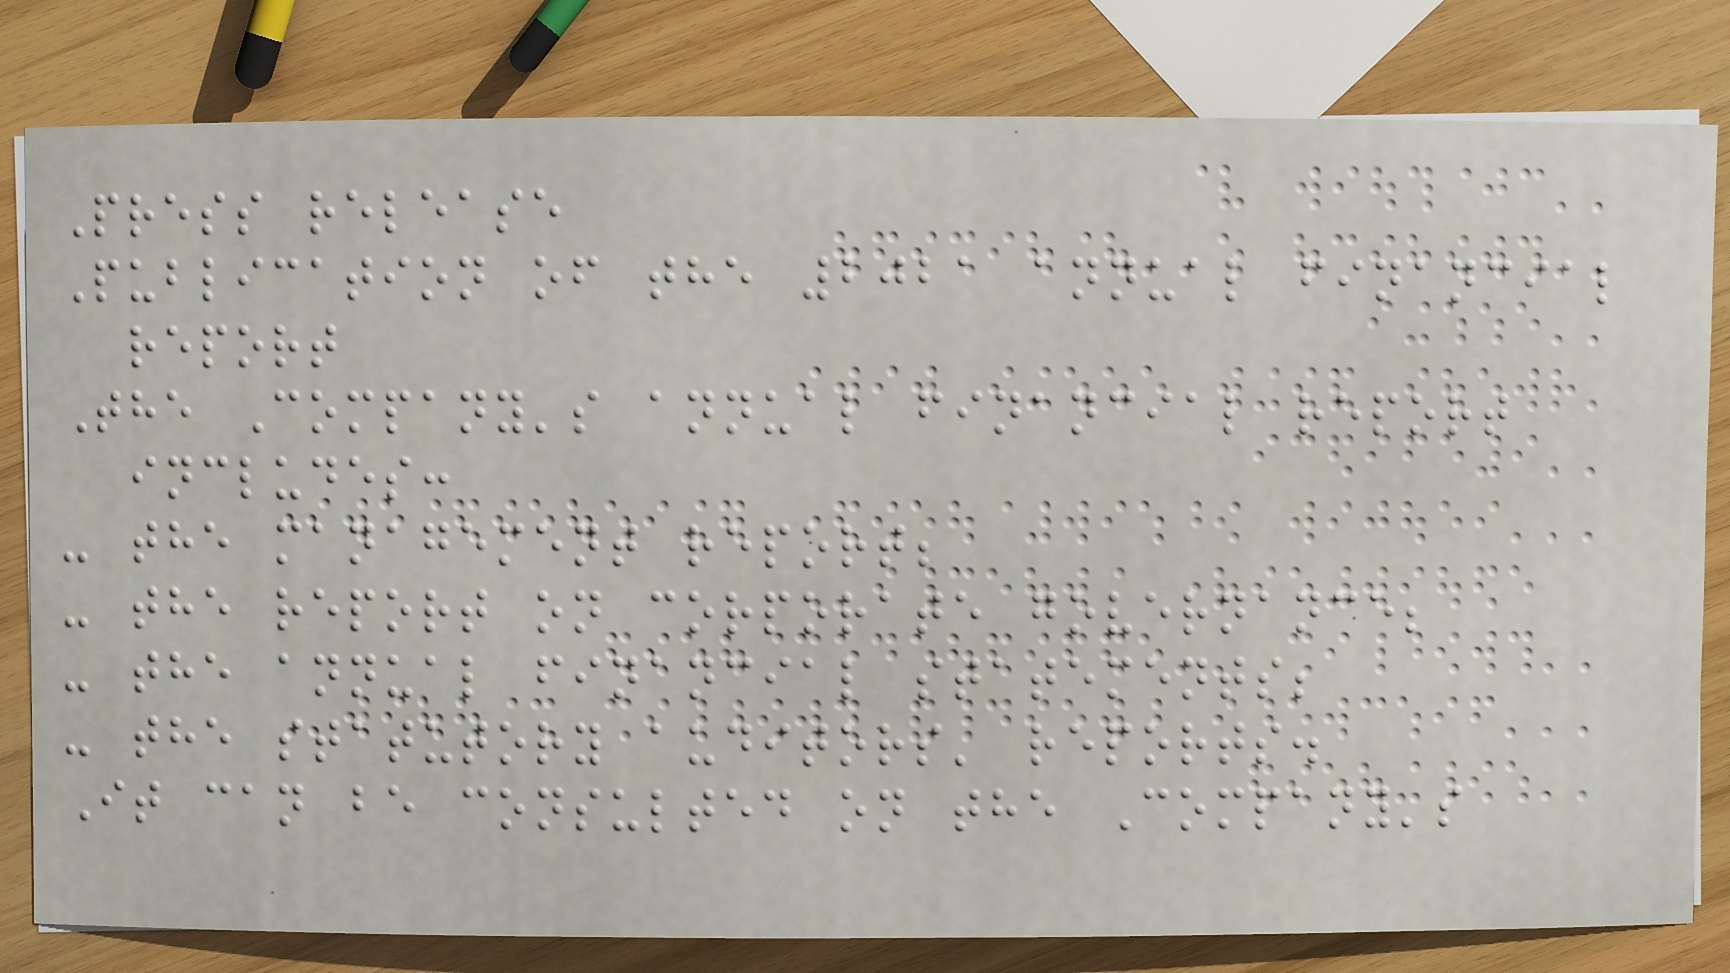Press release
Publication of the 2021 annual financial
report
The Company's annual financial report
includes:
- the management report;
- the report on corporate governance;
- the annual financial statements;
- the statutory auditors' reports.
It can be consulted on the Company's
